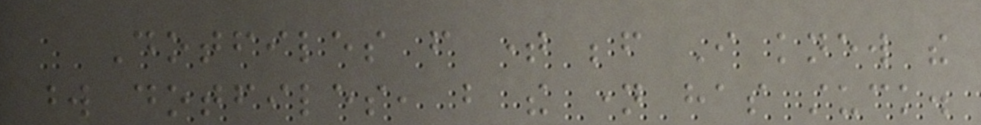Dotfiles from time before I knew the
word dotfiles, but the name has stuck.
